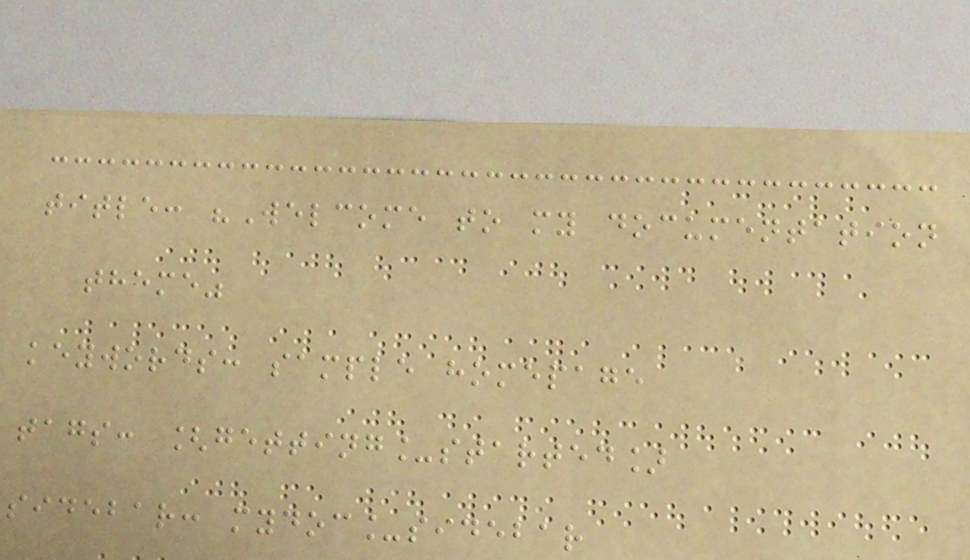title: "Welcome to my documentation
theme"
keywords: sample homepage
tags: [getting_started]
sidebar: mydoc_sidebar
